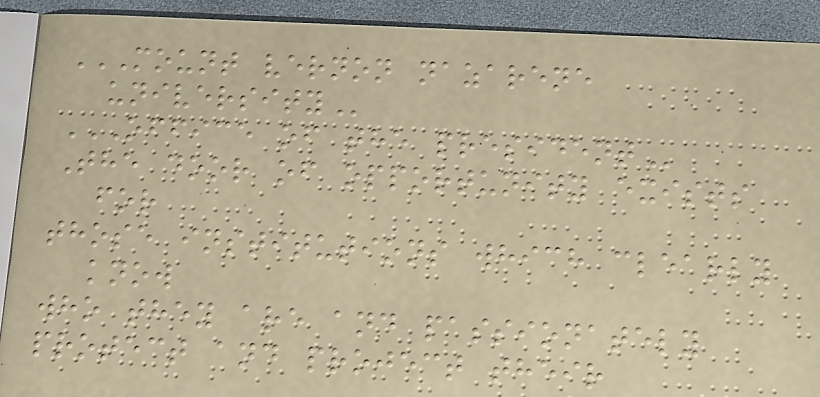MOUNT VERNON NAZARENE
UNIVERSITY
OFFICE OF THE PRESIDENT
The door of opportunity exists
for
those institutions which clearly
know
who they are and passionately
protect and project their
